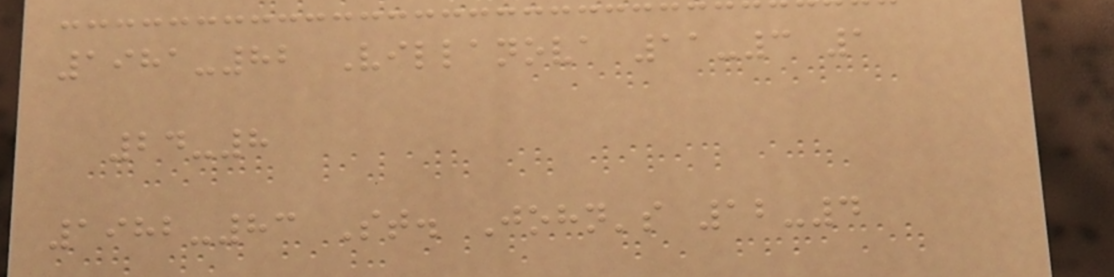1981-82 Villanova 11-3 1
24-8
1982-83 St. John's 12-4
